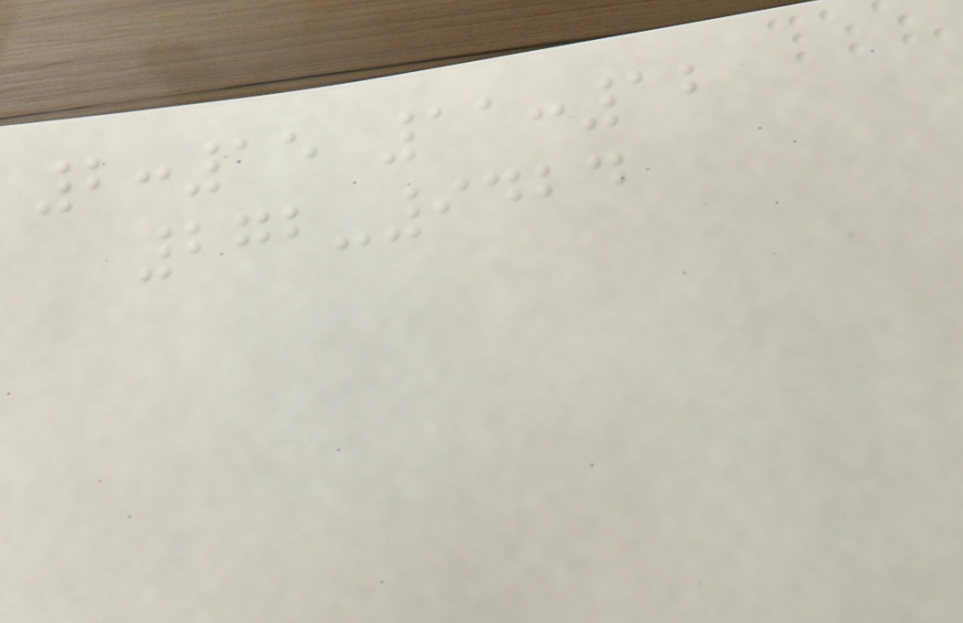2:15 11:12
272-9424
